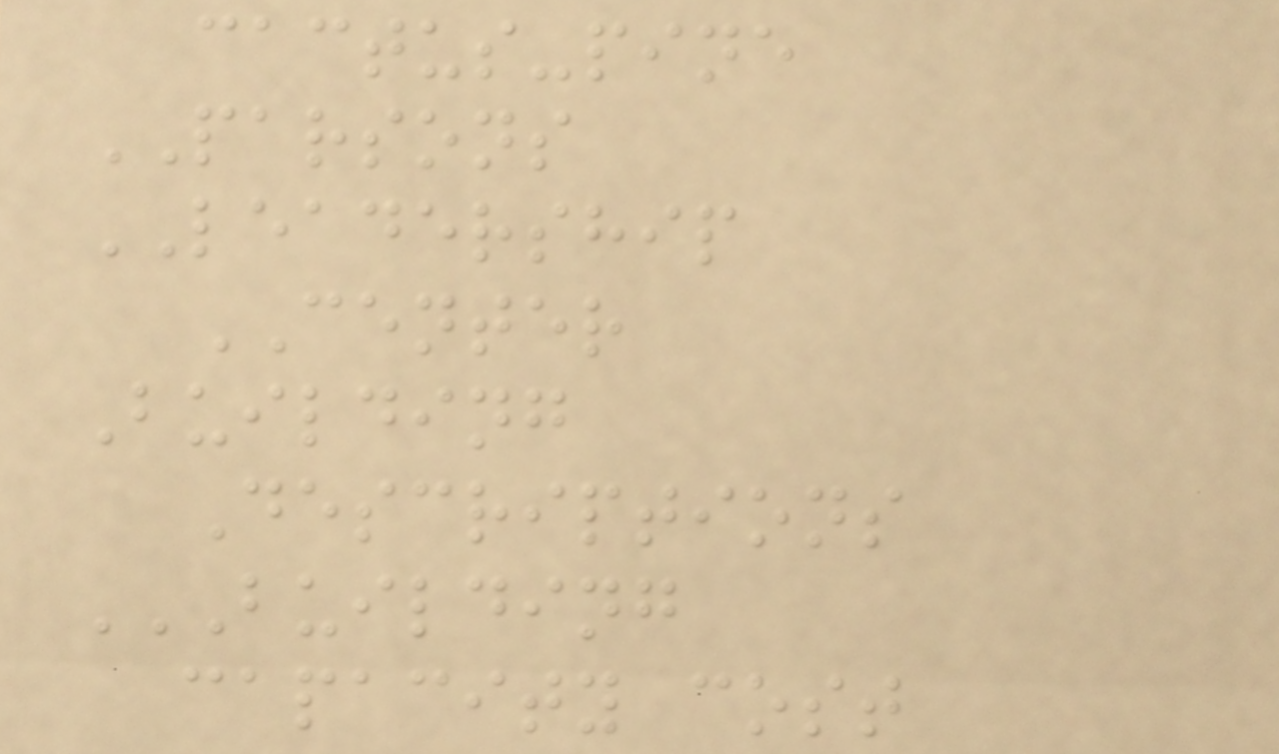cactus-pine
PARSONS
LEADERSHIP
CENTER
Building
Descriptions
BUILDING
CAPACITY COST
